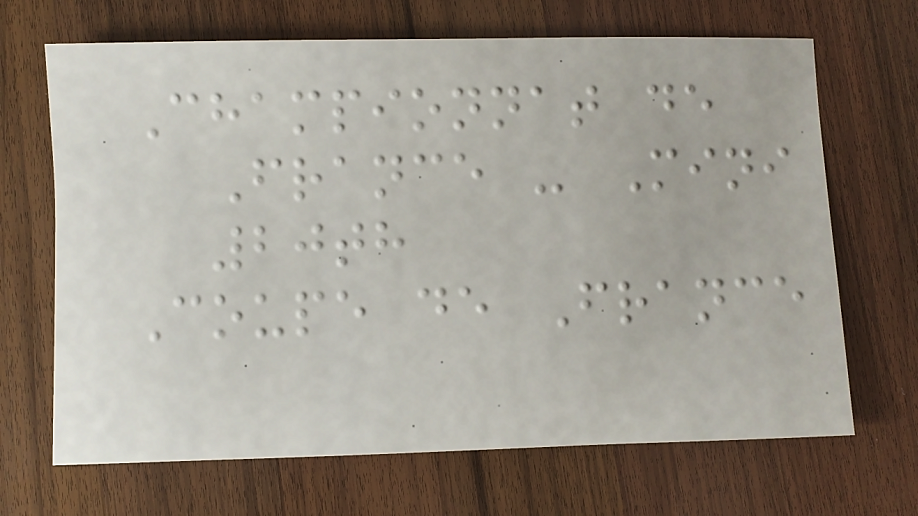Championnat de
France - Mini
20th
Coupe de France
